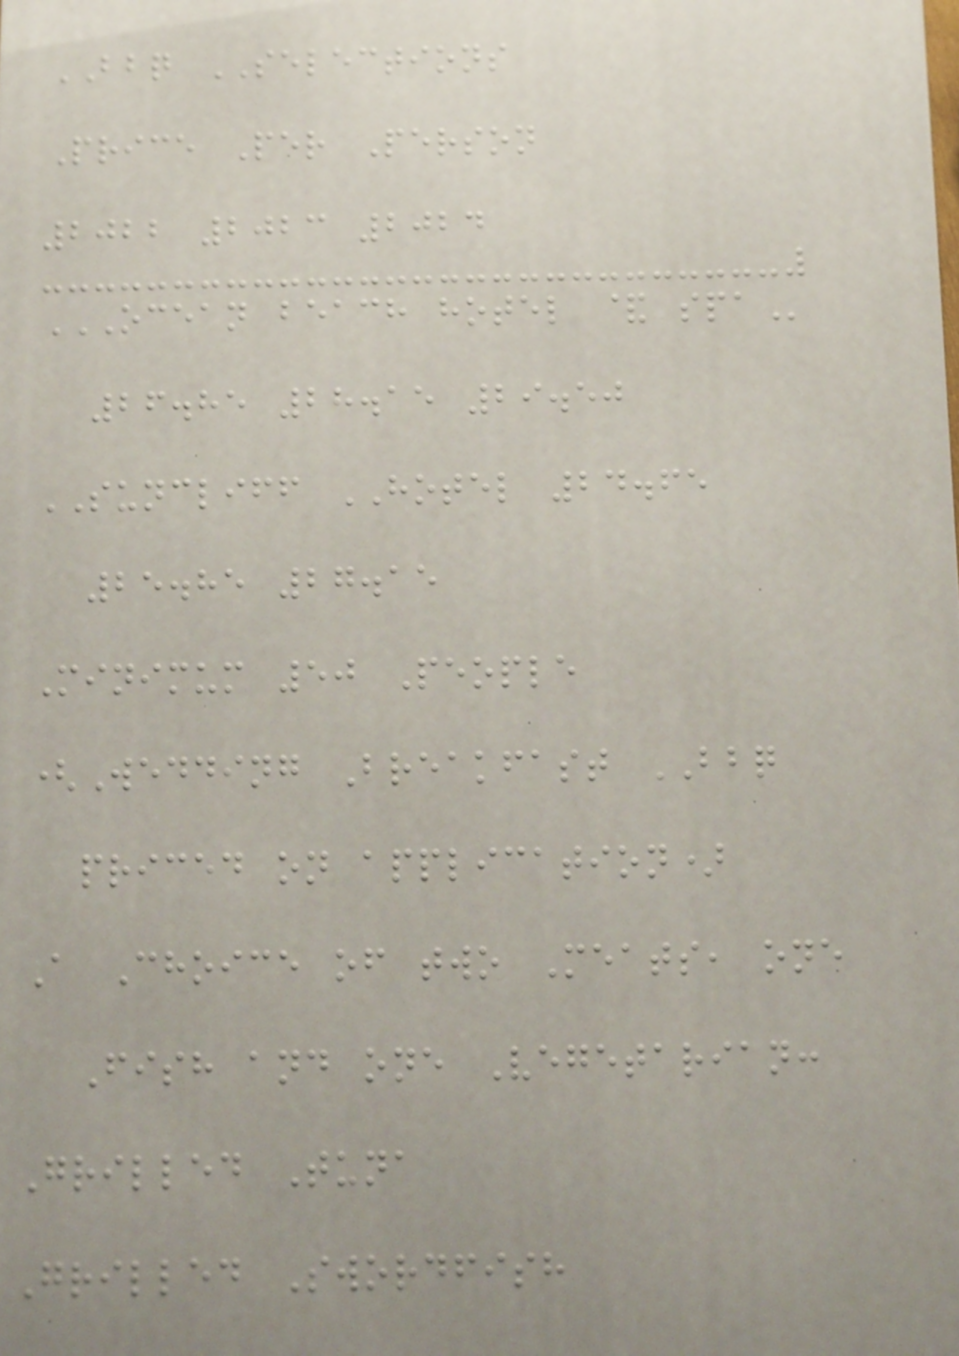BBQ SELECTIONS
Price Per Person
2022 2023 2024
OCEAN BEACH HOTEL & SPA
26.85 28.15 29.50
SUNCLIFF HOTEL 24.65
25.85 27.15
Minimum 50 People
(Wedding Breakfast BBQ
priced on application)
A Choice of two Meats, one
Fish and one Vegetarian:
Grilled Tuna
Grilled Swordfish
